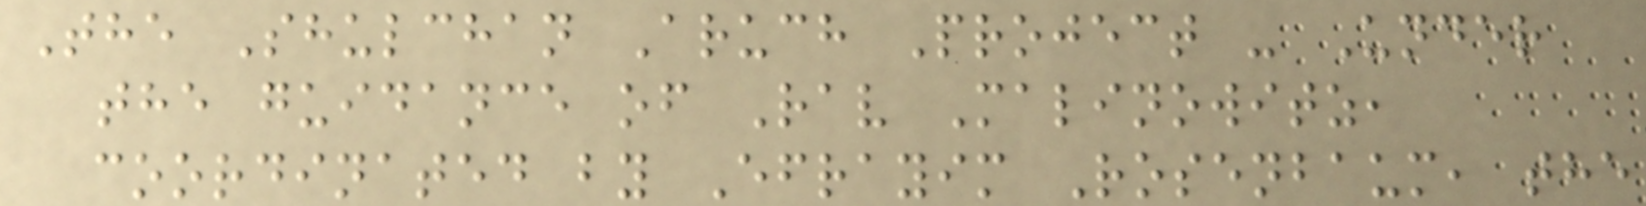The Shulchan Aruch Project - Under
the guidance of Rav Malinowitz,
coordinated by Efrayim Rosenbaum, the
